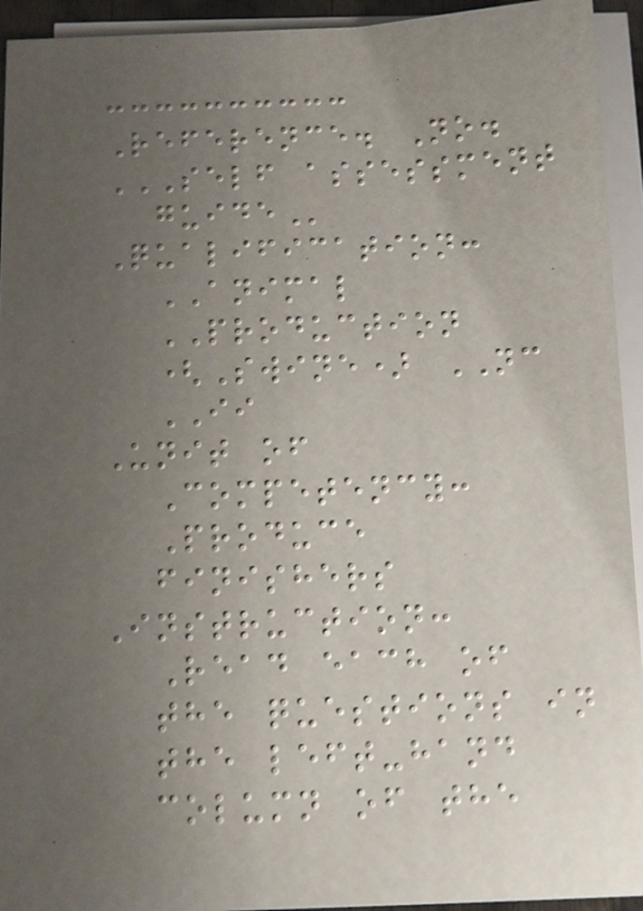Reference. No.
SELF ASSESSMENT
GUIDE
Qualification:
ANIMAL
PRODUCTION
(Swine) NC
II
Unit of
Competency:
Produce
finishers
Instruction:
Read each of
the questions in
the left-hand
column of the
